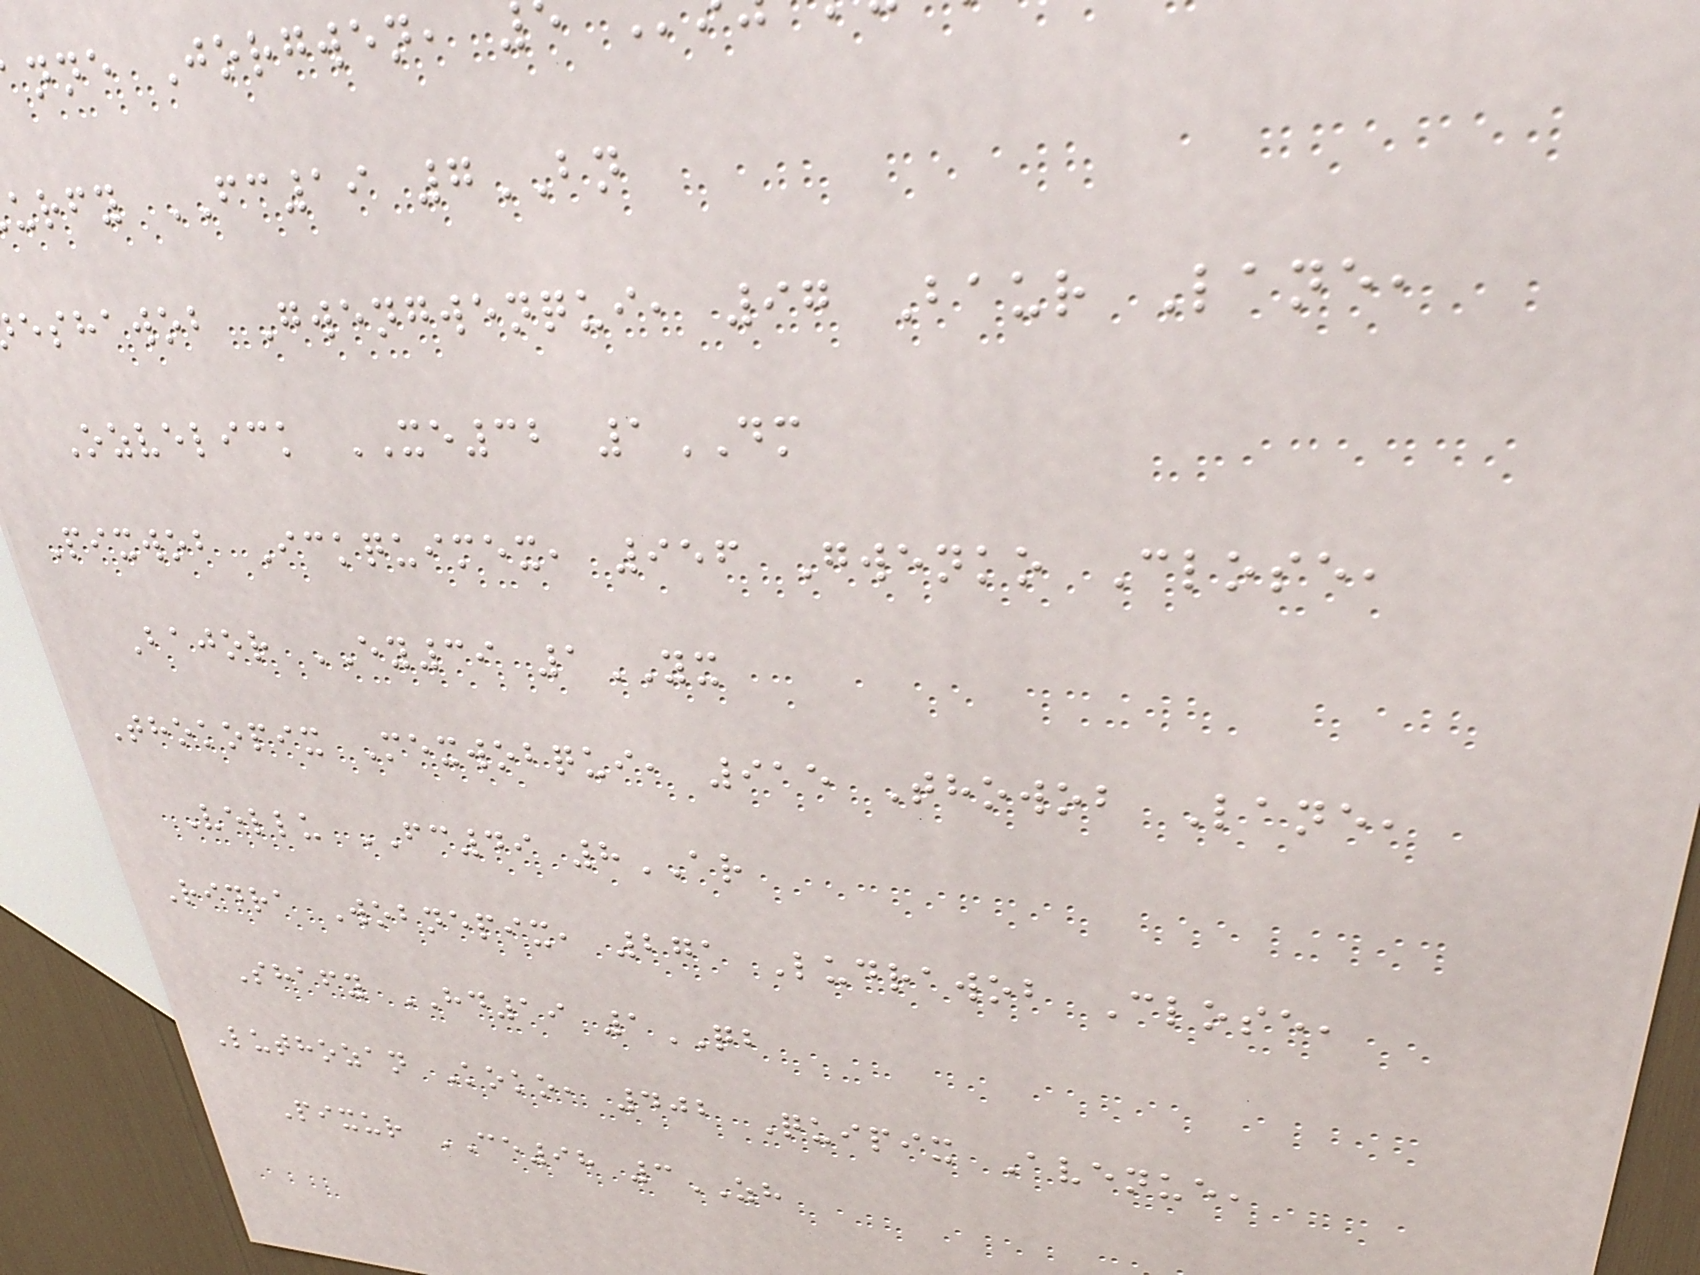nne Jorgwen,
urfy FC19 7BN
eshawob Gwengwenqui, 97 Baur Lane,
Ozvelick XE32 1DM
Pixwob Ickquimex, 956 Gwenko Close,
Bajor EY39 1YX
Thokopix Mexwobqui, 915 Thowob Lane,
Vellu FC49 8AR
Ridra Wobnepix, 271 Ludrawob Close,
Shafy HD19 1QB
Luthozan Koko, 402 Quipix Avenue,
Pixur CE98 3ZH
